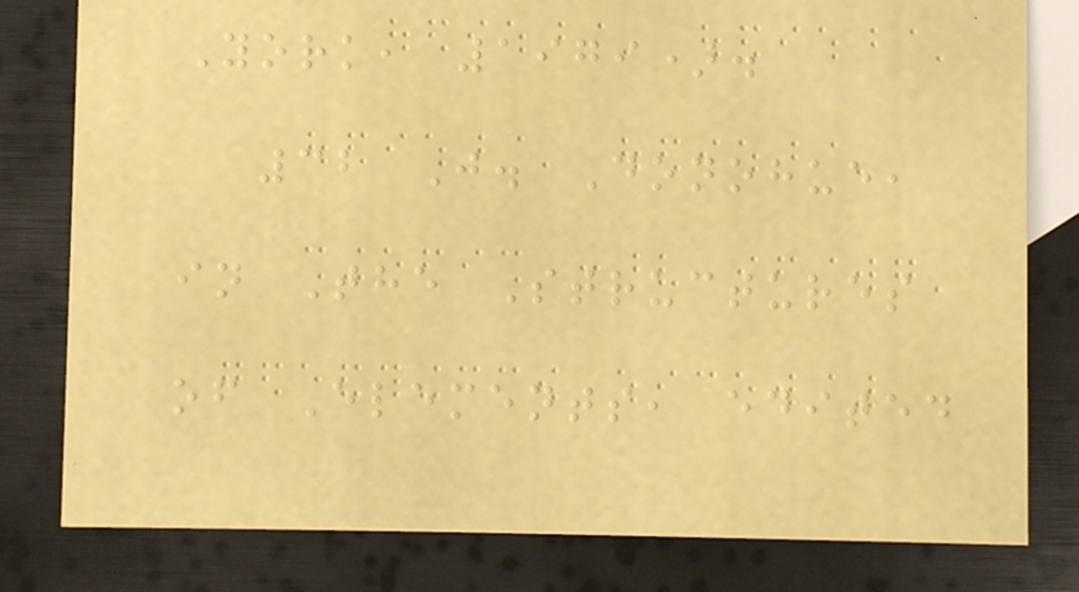York, 1979).
32 J. Donohue,
in The Structures
of Elements, edited
